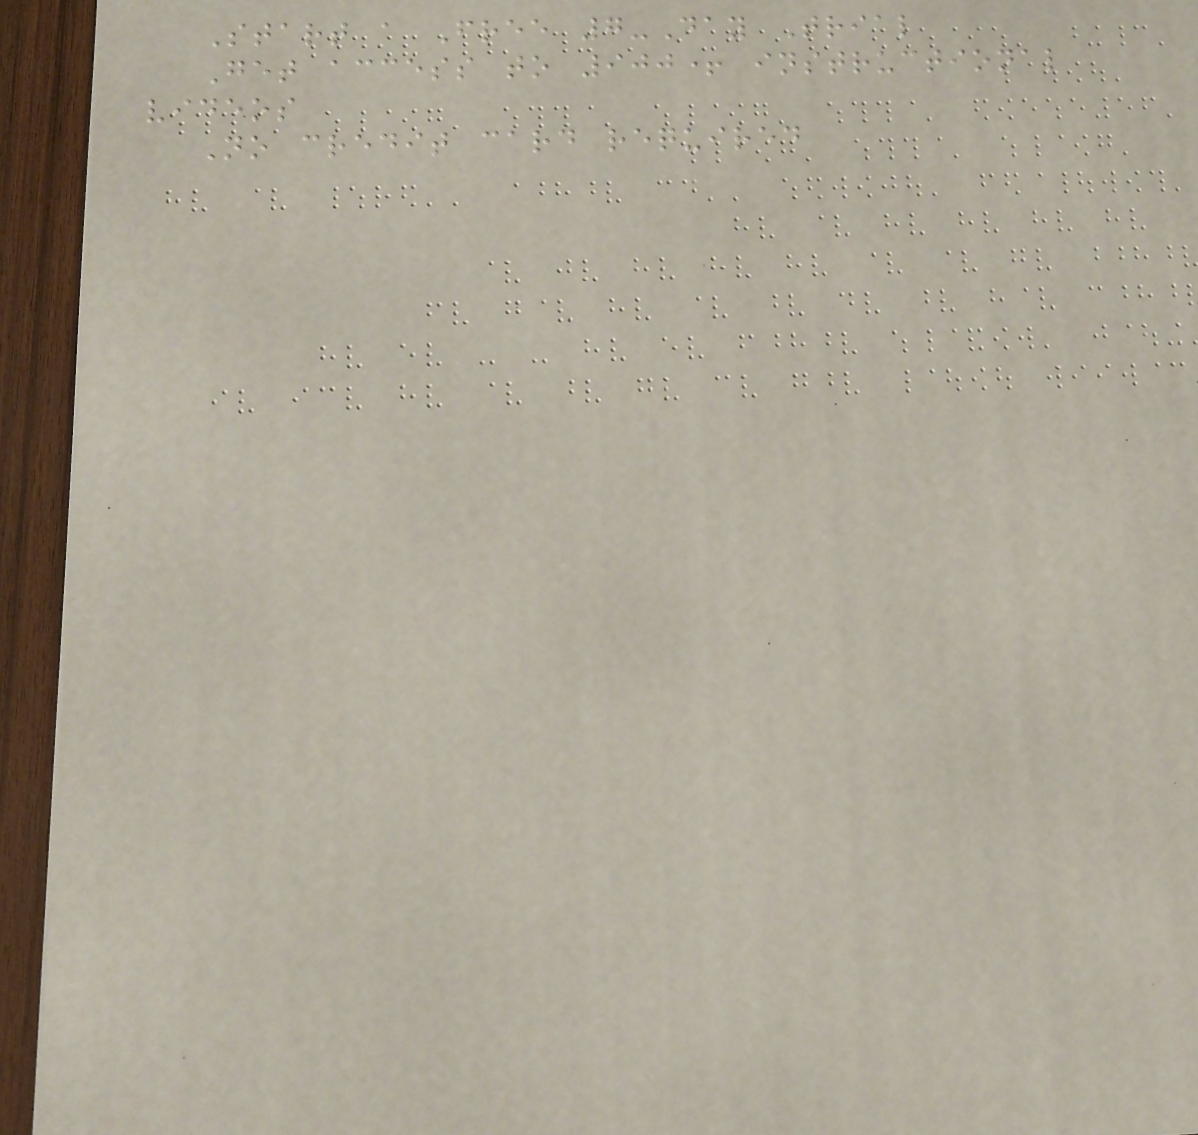Start a Free 7-Day Trial
Get access to 900+ instructional
videos
No credit card required
